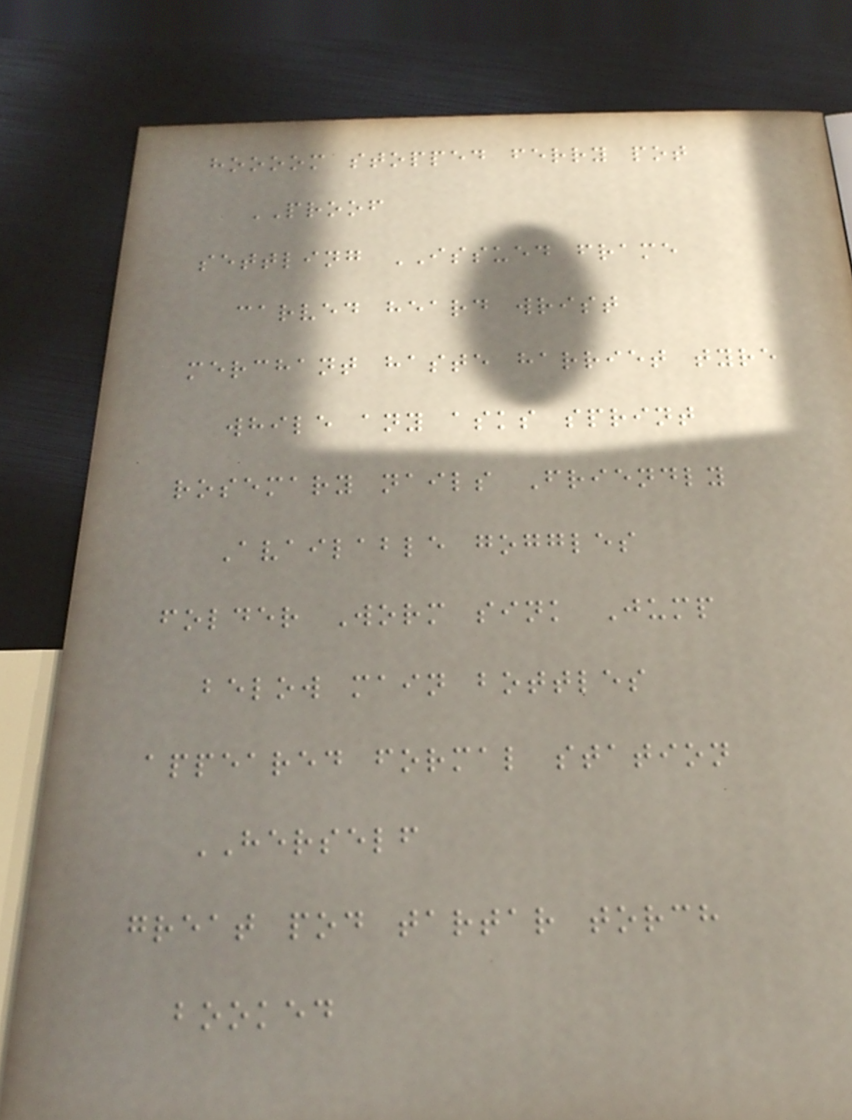hoooom stopped ferry pot
PROOF
settling ISSUED frame
carved heard wrist
merchant haste harriet tyre
while any asks sprint
rosemary nails Friendly
Available goggles
folder Worm sink Jump
below main bottles
appeared formal station
HERSELF
great pod tartar torch
booked
